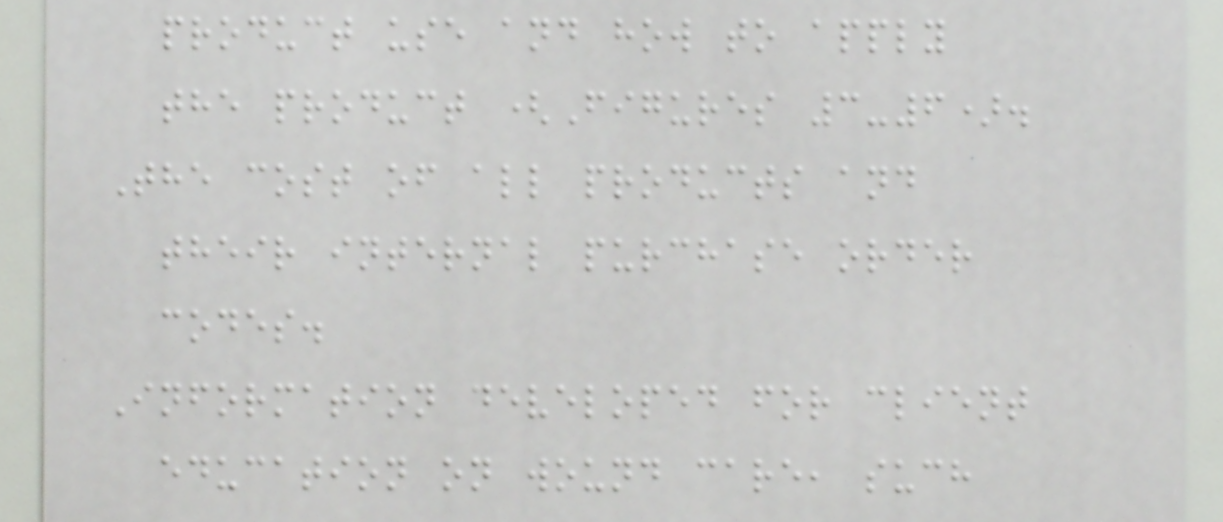product use and how to apply
the product (Figures 3-6).
The cost of all products and
their internal purchase order
codes.
Information developed for client
education on wound care, such
